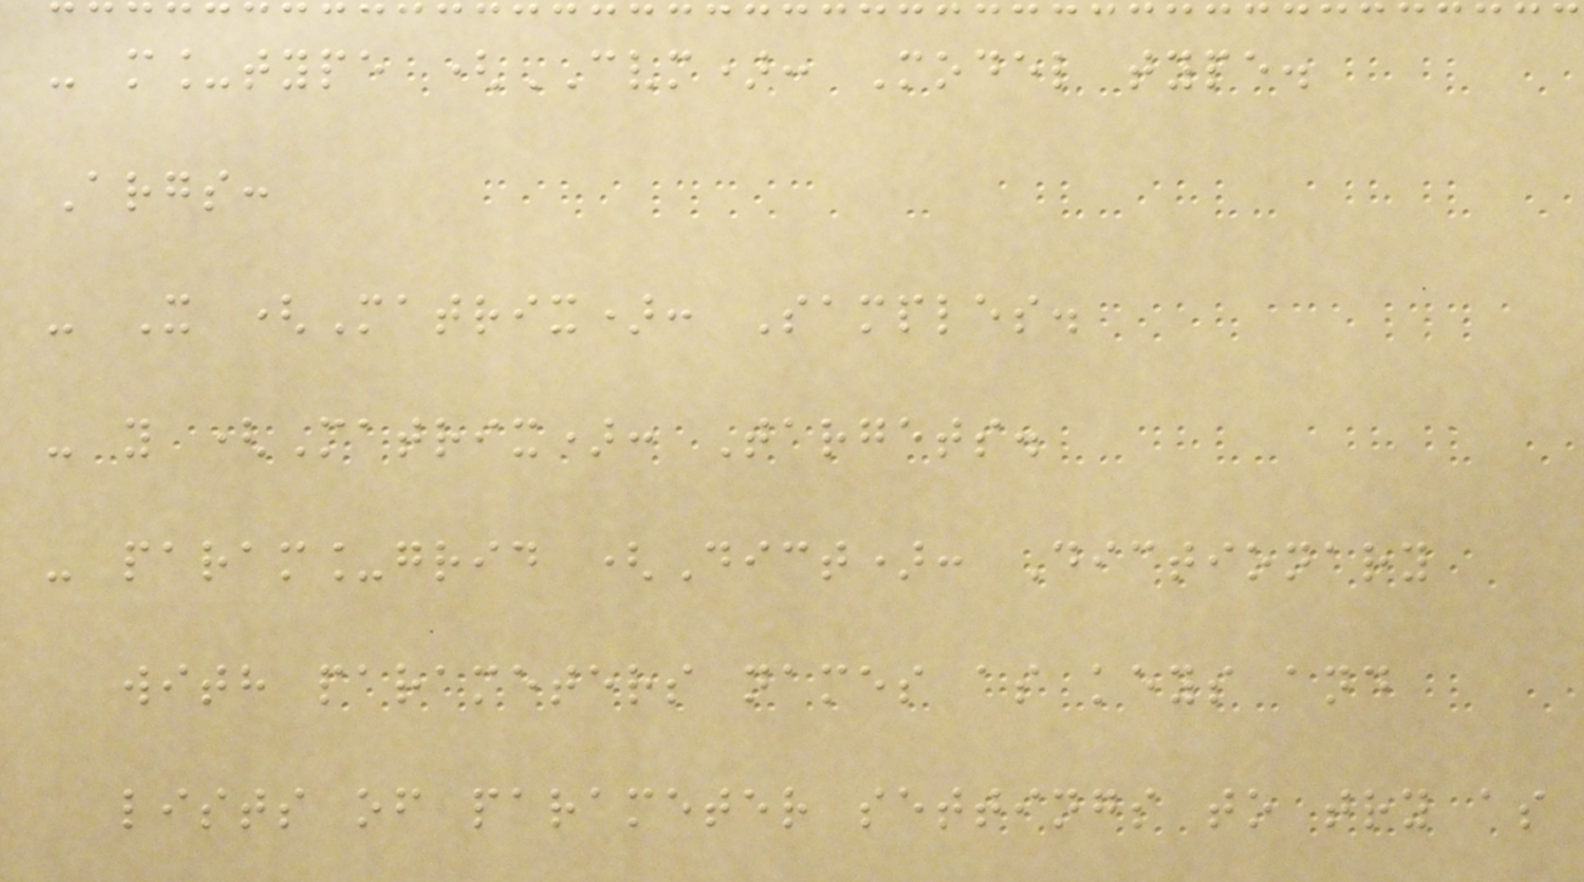- m_type (CVM): Model type.
Args:
- X (Matrix): Samples.
- y (Matrix): Targets.
- param_grid (Dict): Dictionary
with parameters names as keys and
lists of parameter settings to try as
